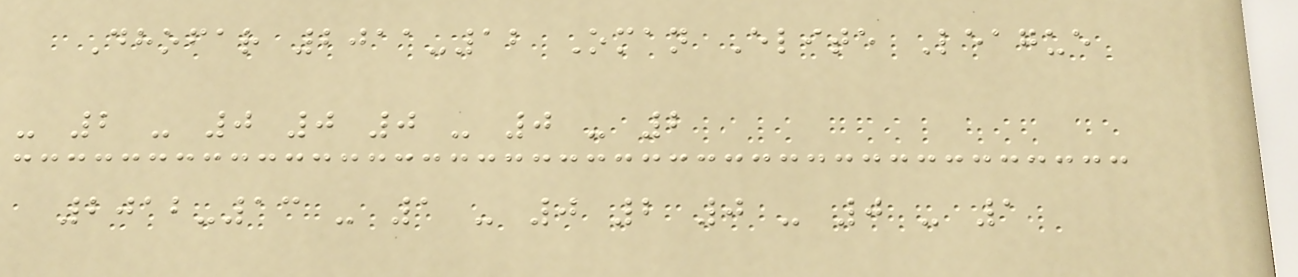Dhofar 2011-12 Oman Elite League
- 2 - 0 0 0 - 0 - 2
2012-13 - 1 - 0 2 0 - 0 - 1
